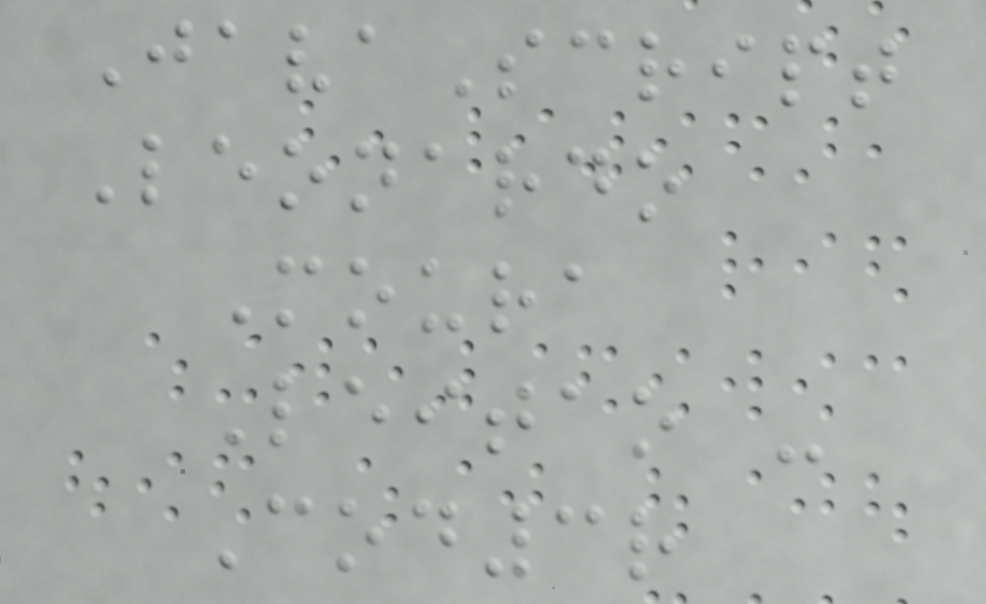JavaScript
Leonardo
Moura
Leitao -
Cod3r
